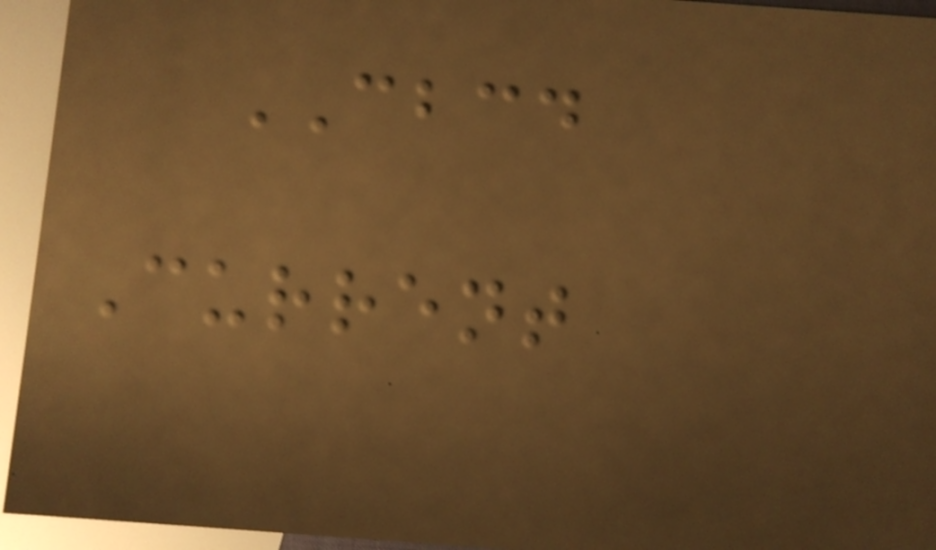CBCD
Current
